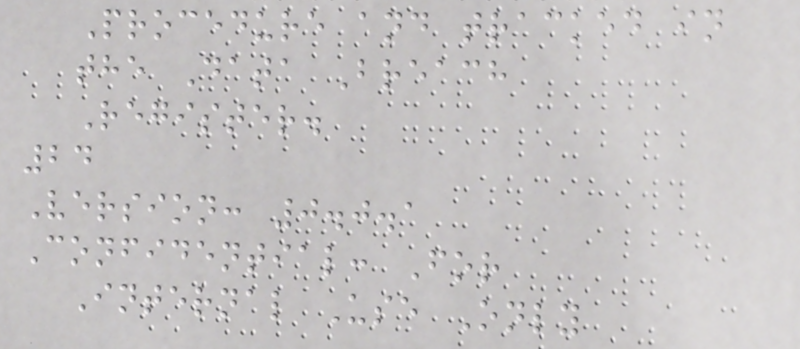Procedure and tracked in
the Data Breach
Register.
24
Version: 0.0.1
Confidential: For
Internal Use Only
